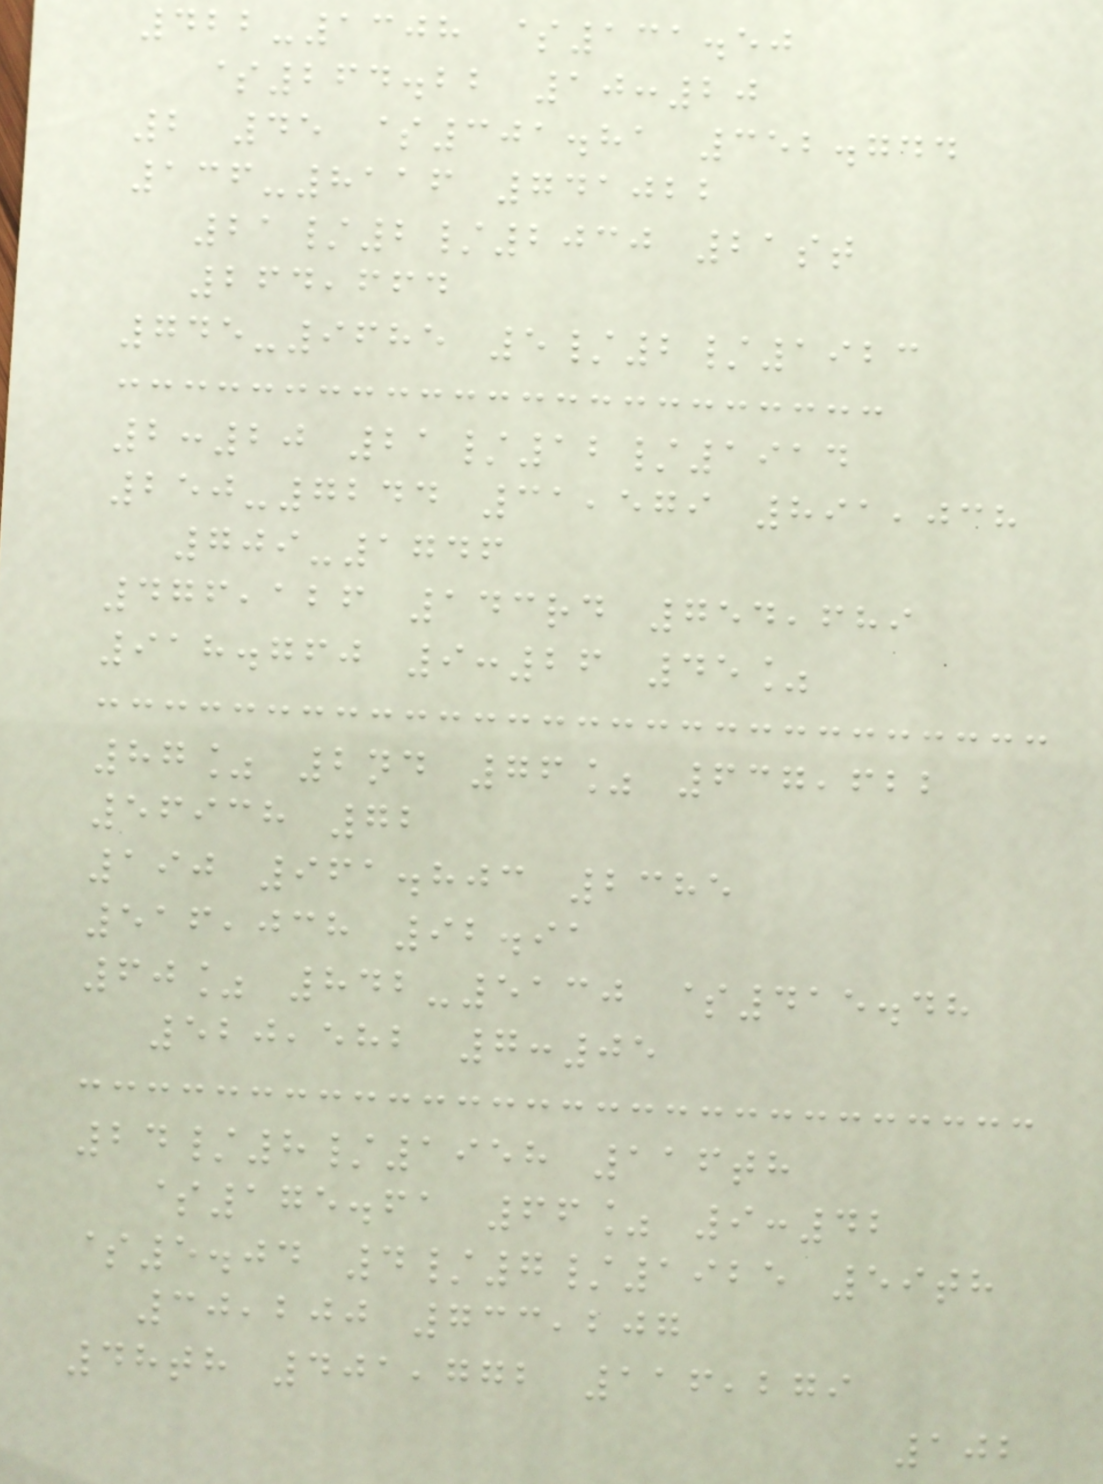422-1308 $131.50
$264.22 10:20
2 45 $301.81 352.744
136-8116 741022
21/2/2030 21st
264,664
745-9685 5/2/1923
2:20 21/12/1914
250-7244 31,579 891,038
709-1746
476,126 143rd 754,689
918.760 9:26 45%
87% 2nd 76% 637,622
56938 72
190 961.803 2385
516,038 92.91
60% 842-5130 $415.48
520,582 7:05
24/8/1958 116th
$175.61 66% 9:42
$5.04 4/7/1925 59th
30,200 733,207
48th 401,772 116,279
102
